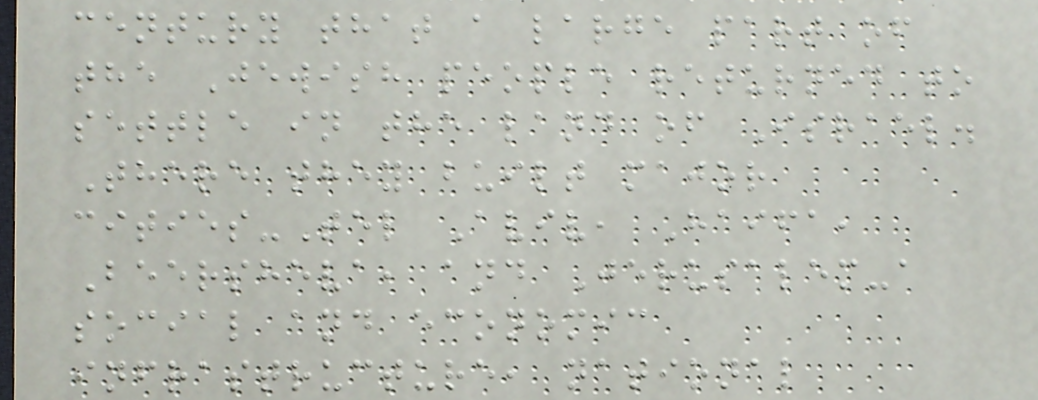century that a large part of
the Jewish people returned to
settle in the land of Israel.
There they built major
cities-Tel Aviv, Haifa,
Beersheva, and Jerusalem-a
social and economic
infrastructure, national
